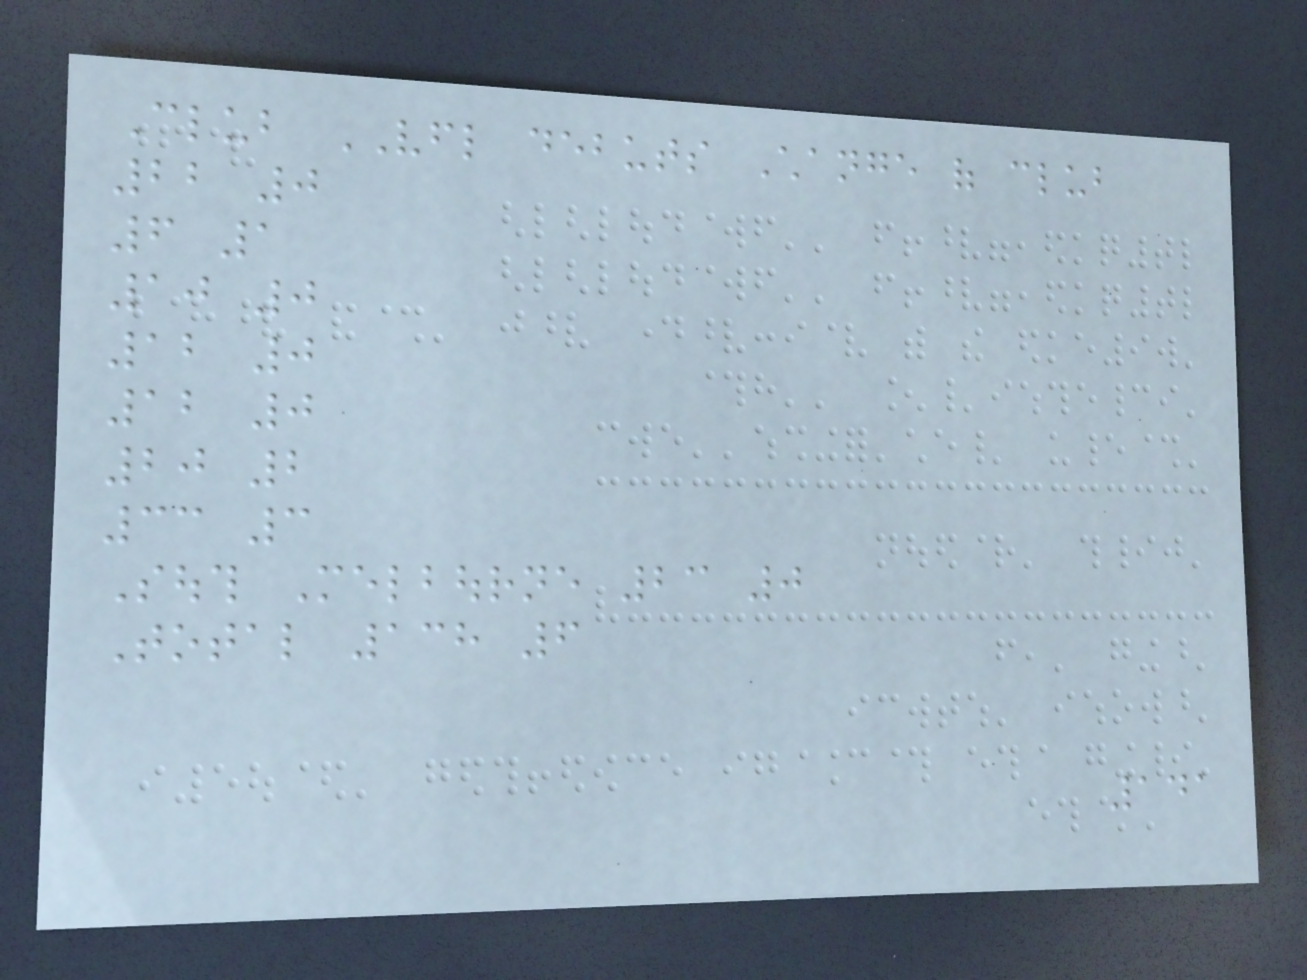Club VFL debuts Change of club
22 0
6 1
10 0
12 0
12 0
20 2
33 3
South Melbourne 23 0
Total 138 6
141
